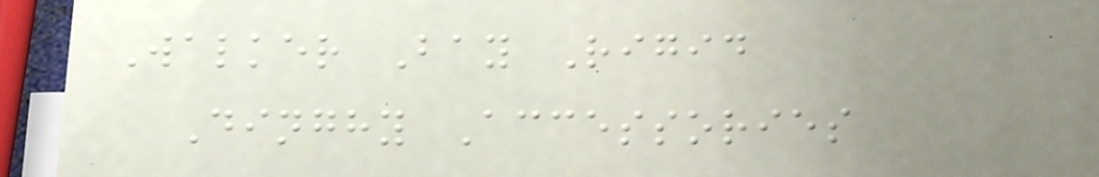Walker Bay Rigid
Dinghy Accessories
